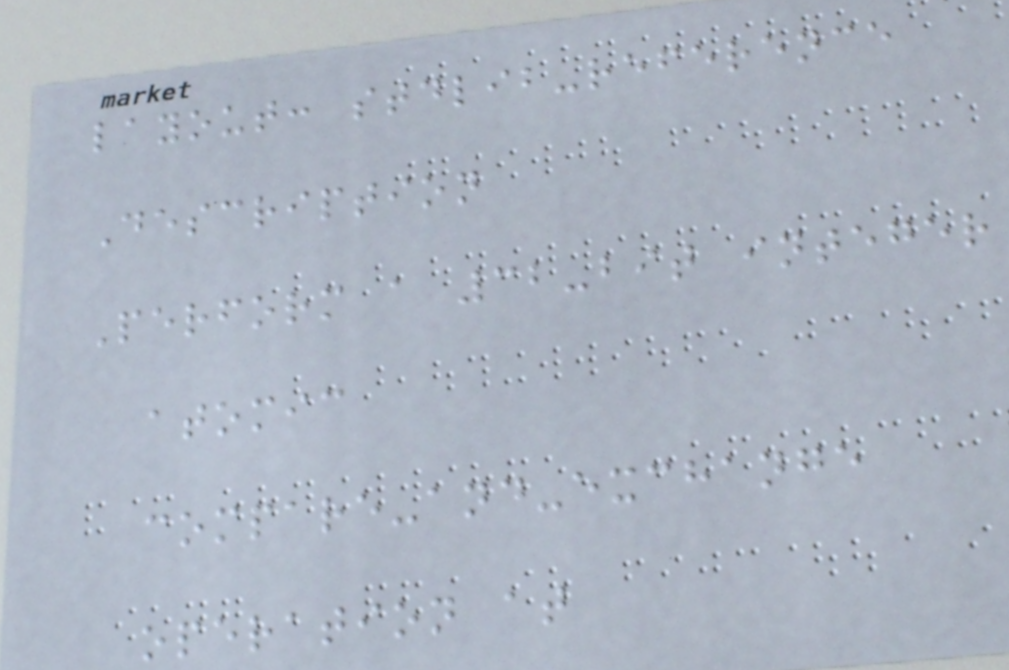layout: stdlib-reference
Description
Perform a 32-bit integer
atomic
compare-and-exchange
operation at
